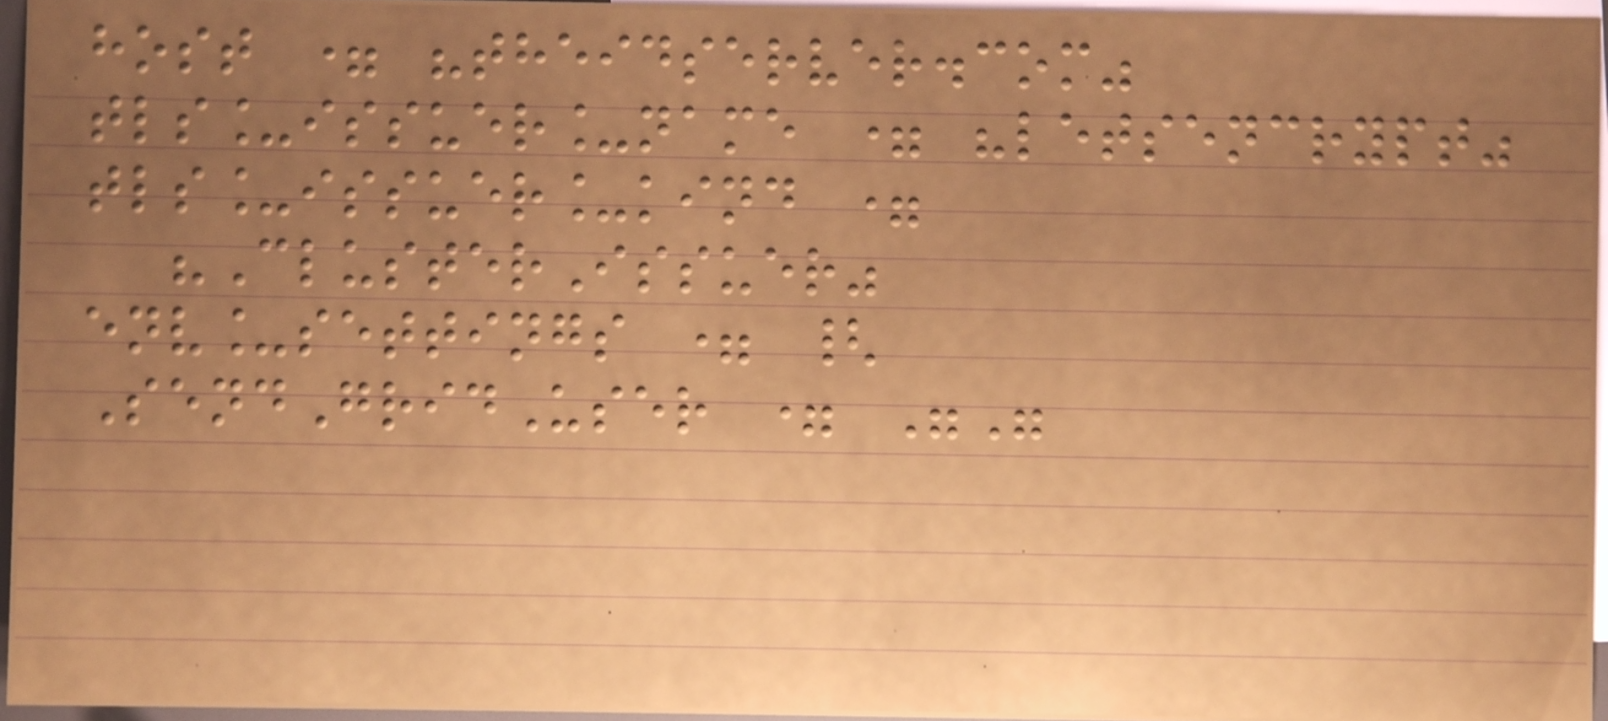host = "theidserver.com"
tls_issuer_name = "letsencrypt"
tls_issuer_kind =
"ClusterIssuer"
env_settings = {
SendGridUser = ""
